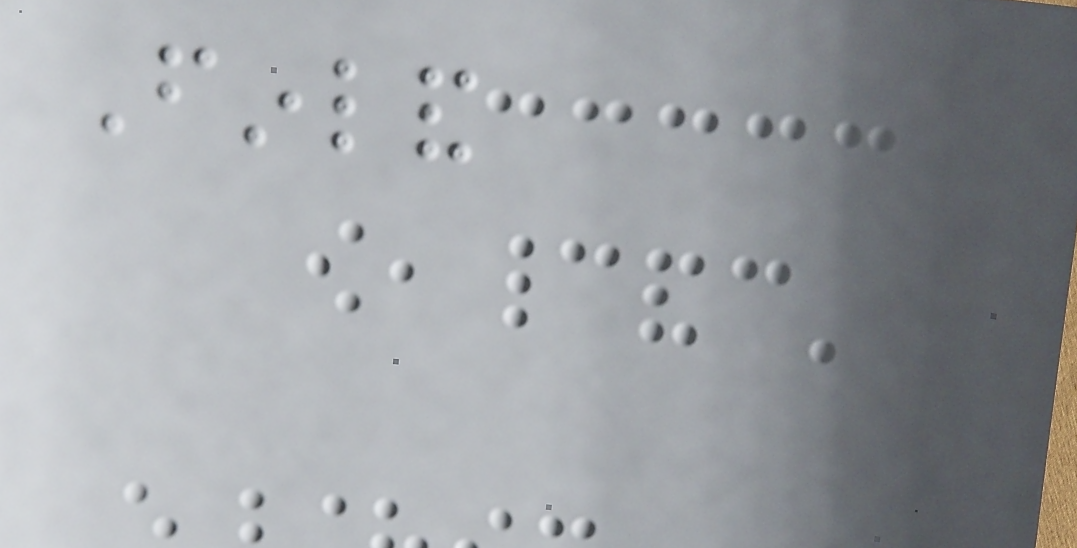Finland
